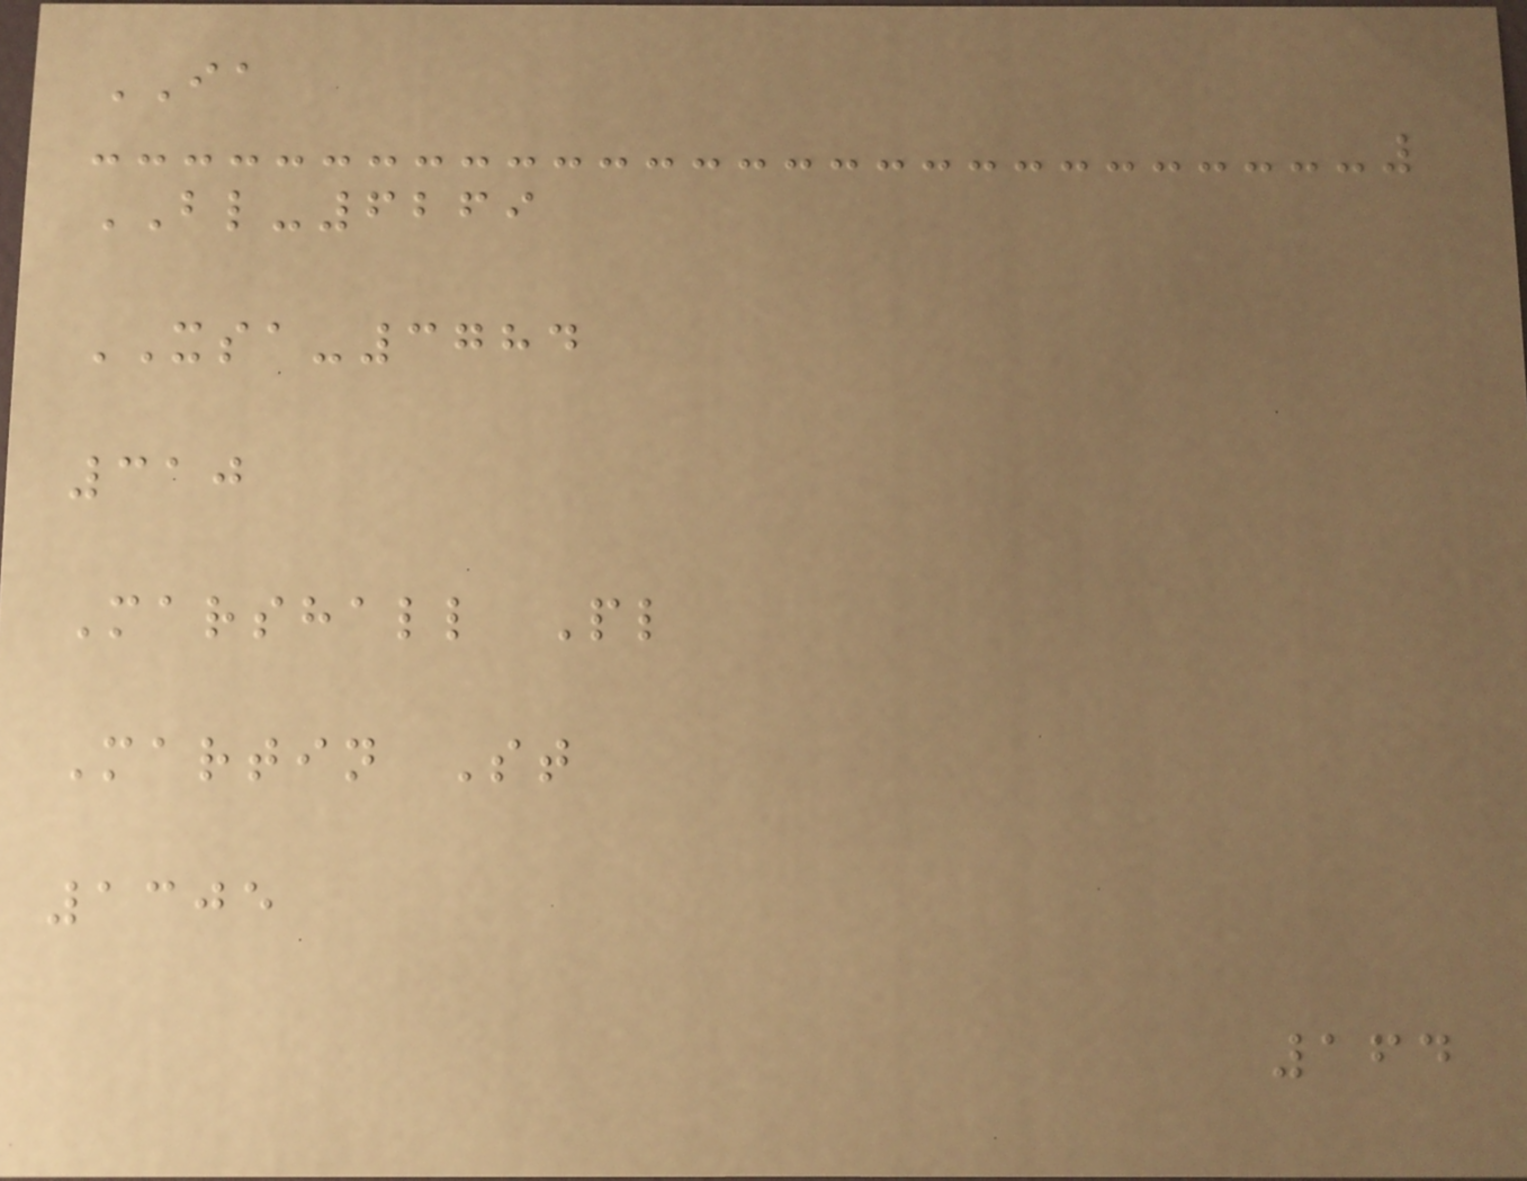IA
BL-6269
XSA-3784
310
Marshall Pl
Martin St
1305
164
